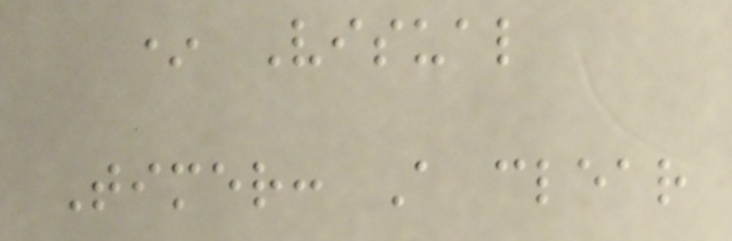* Visual
Timer: A clear
